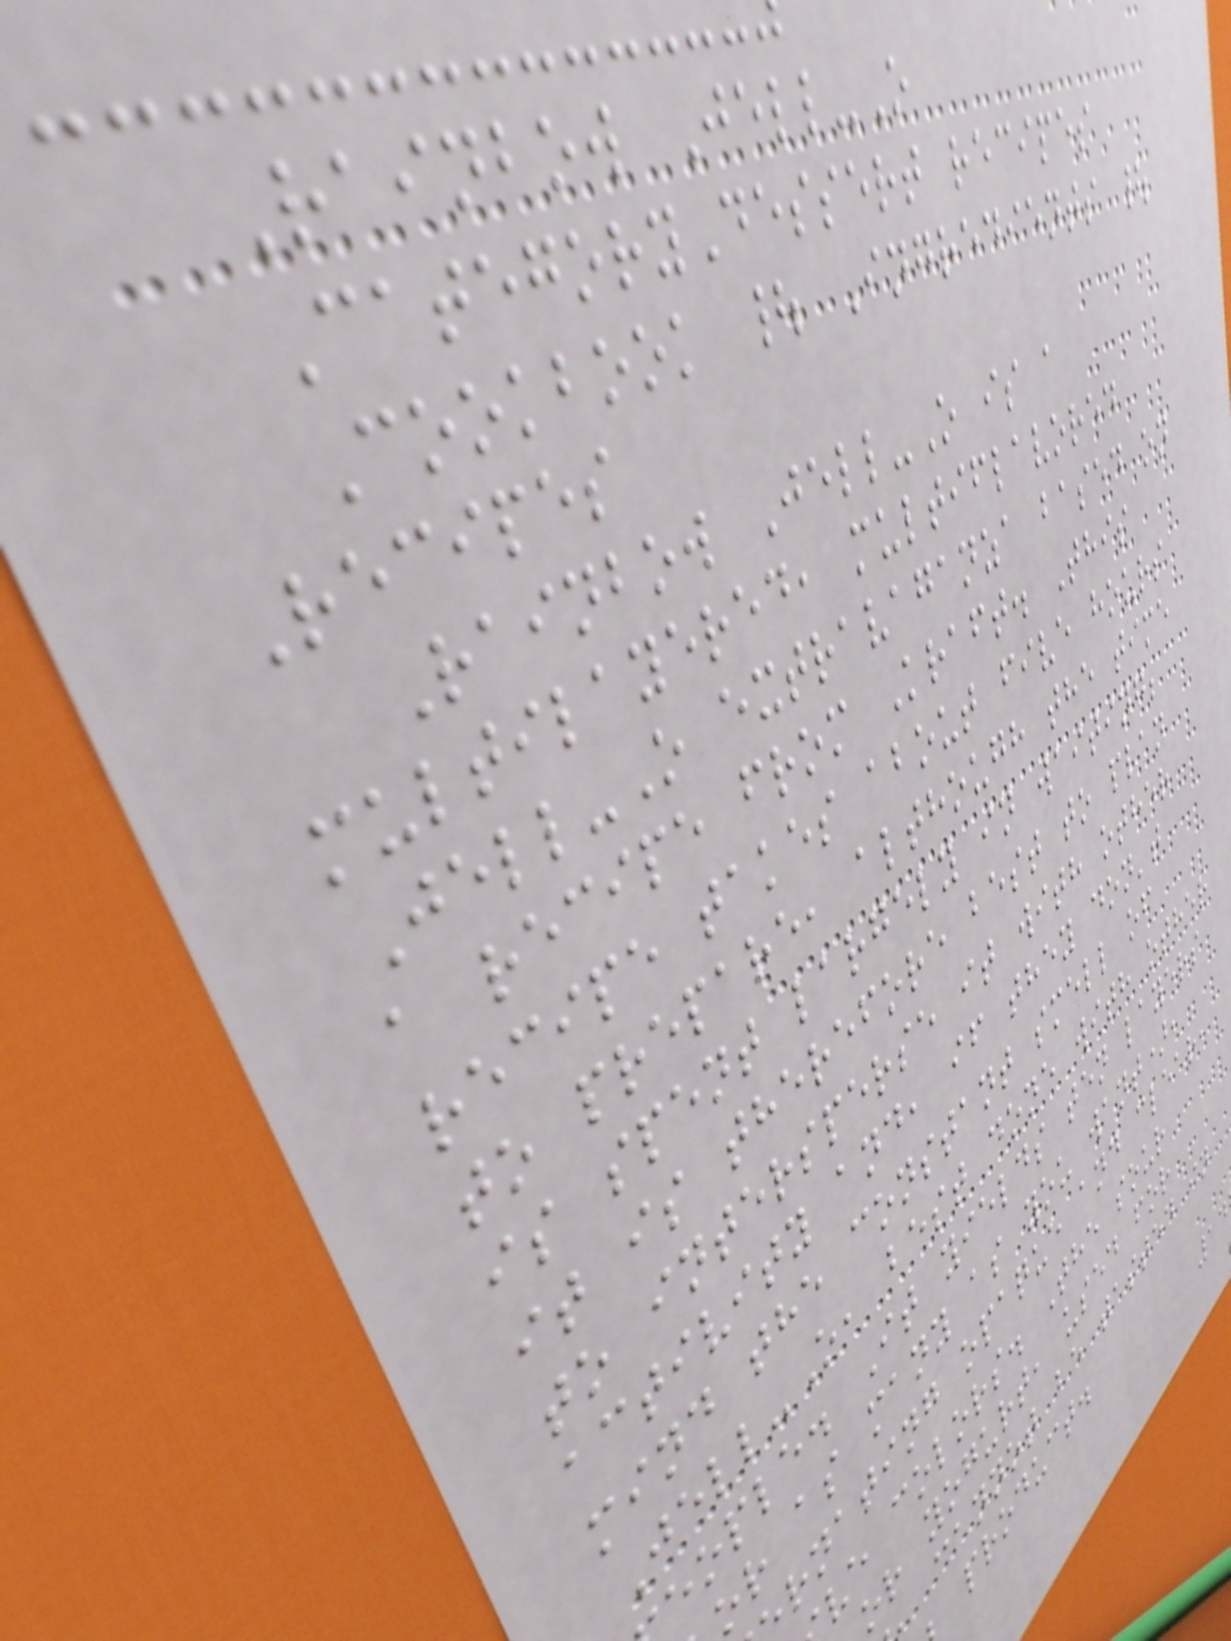Rainbow Jell-O
CategoryDessert recipes
Cookbook | Ingredients |
Recipes
Rainbow Jell-O is a
multilayered, multiflavored
Jell-O extravaganza based on
a recipe from Kraft. This
recipe takes about five hours
to prepare, although the time
is spent largely in waiting;
it is therefore best to plan
to intersperse it with other
activity and, if they don't
mind the constant smell of
Jell-O, best done with other
eople. It yields ten layers
or as many as you want),
rnating opaque and clear,
ve colors. The sour
or yogurt, used for
cannot be tasted in
product.
